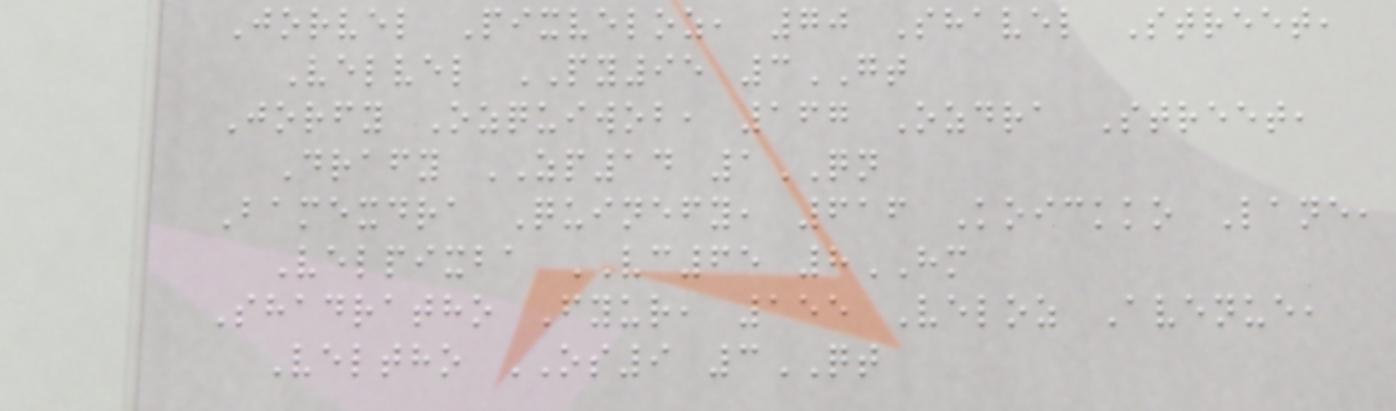Jorvel Pixveloz, 70 Shavel Street,
Velvel PY95 3GT
Jorfy Ozquiwob, 167 Ozdra Street,
Drafy ZP14 1QN
Bamexdra Quinefy, 616 Koickko Lane,
Velpixba VC65 8HM
Shadratho Fyur, 155 Veloz Avenue,
Veltho OS9 3QT
